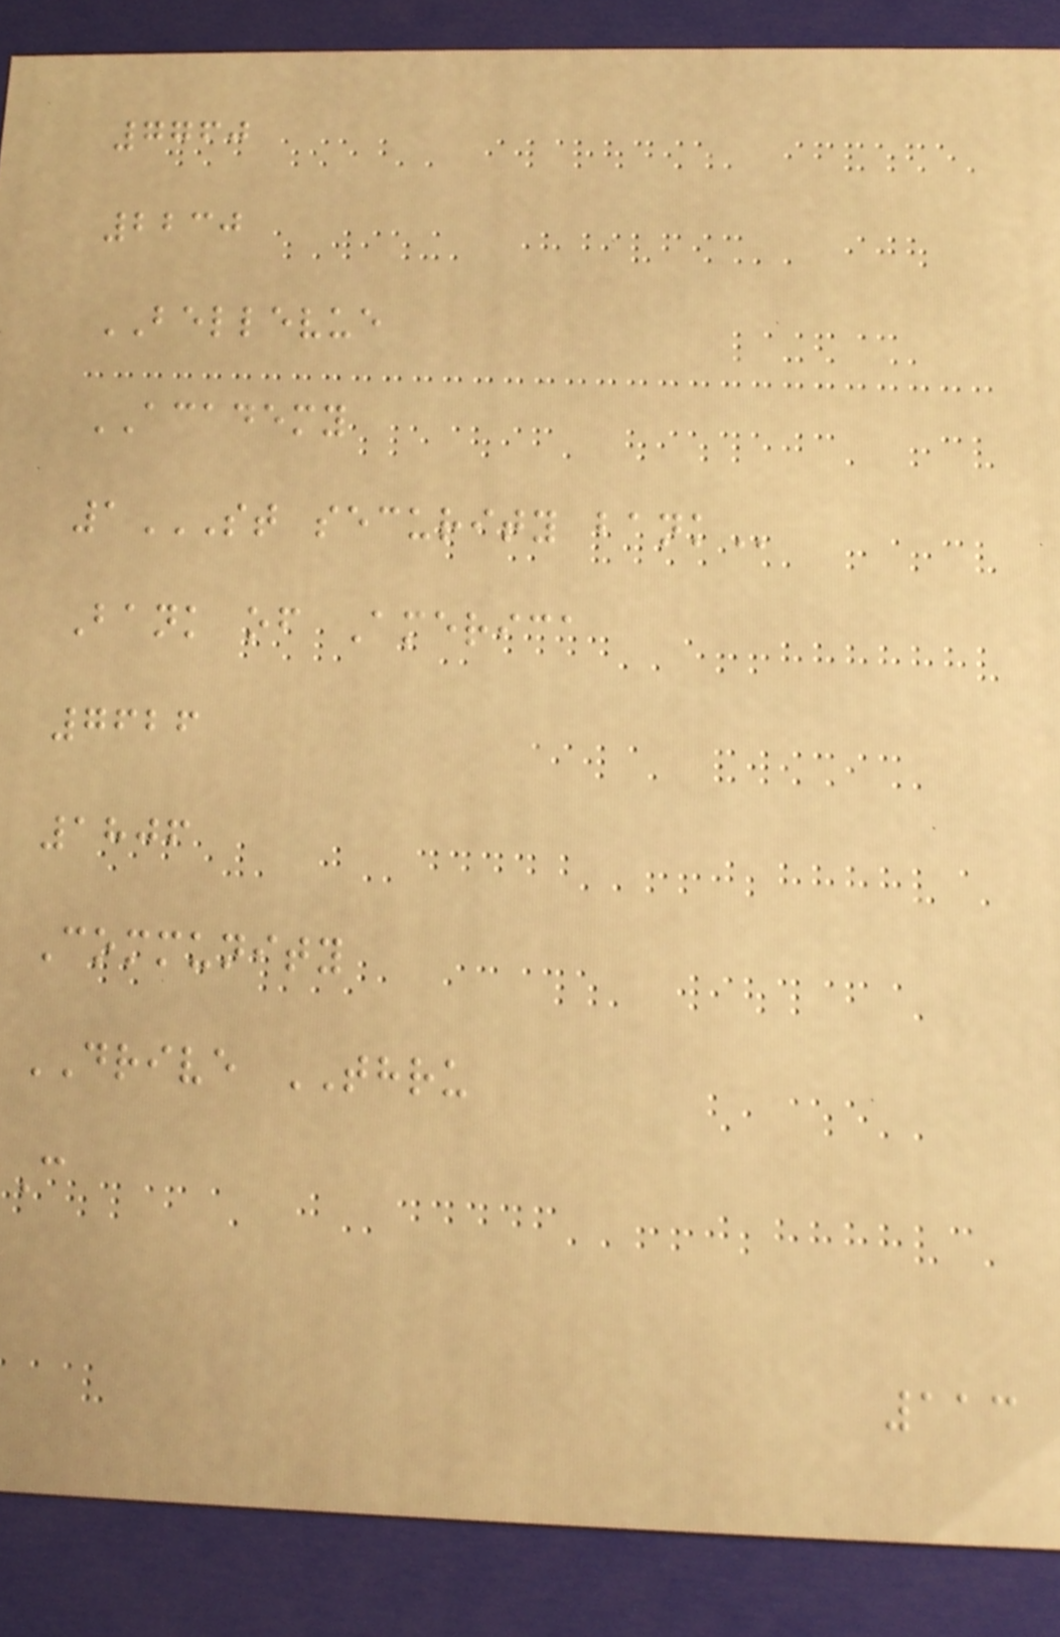7760
2230
BELLEVUE
ACADEMY
1ST SECURITY BANK
Bank of America
7626
1806
Community
DRIVE THRU
C
113
